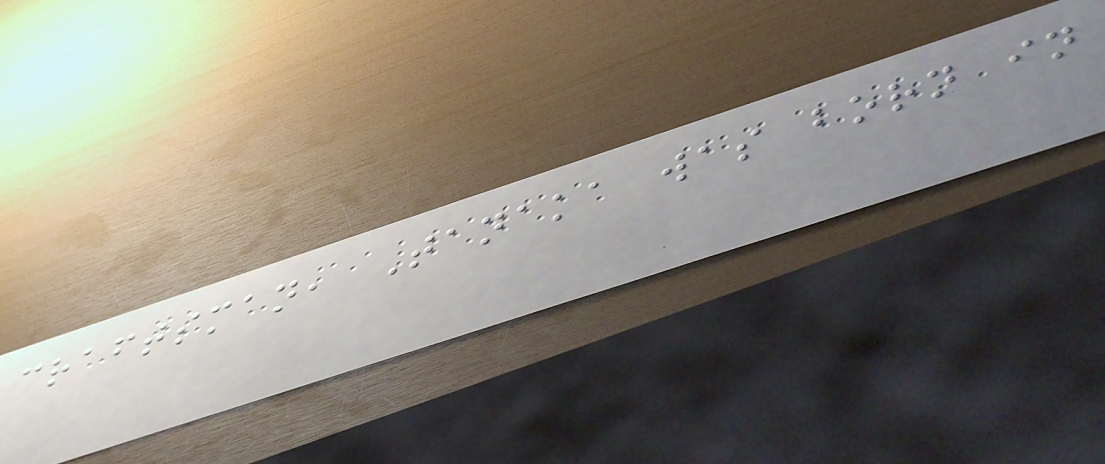craftsman, Tanaka was born in
